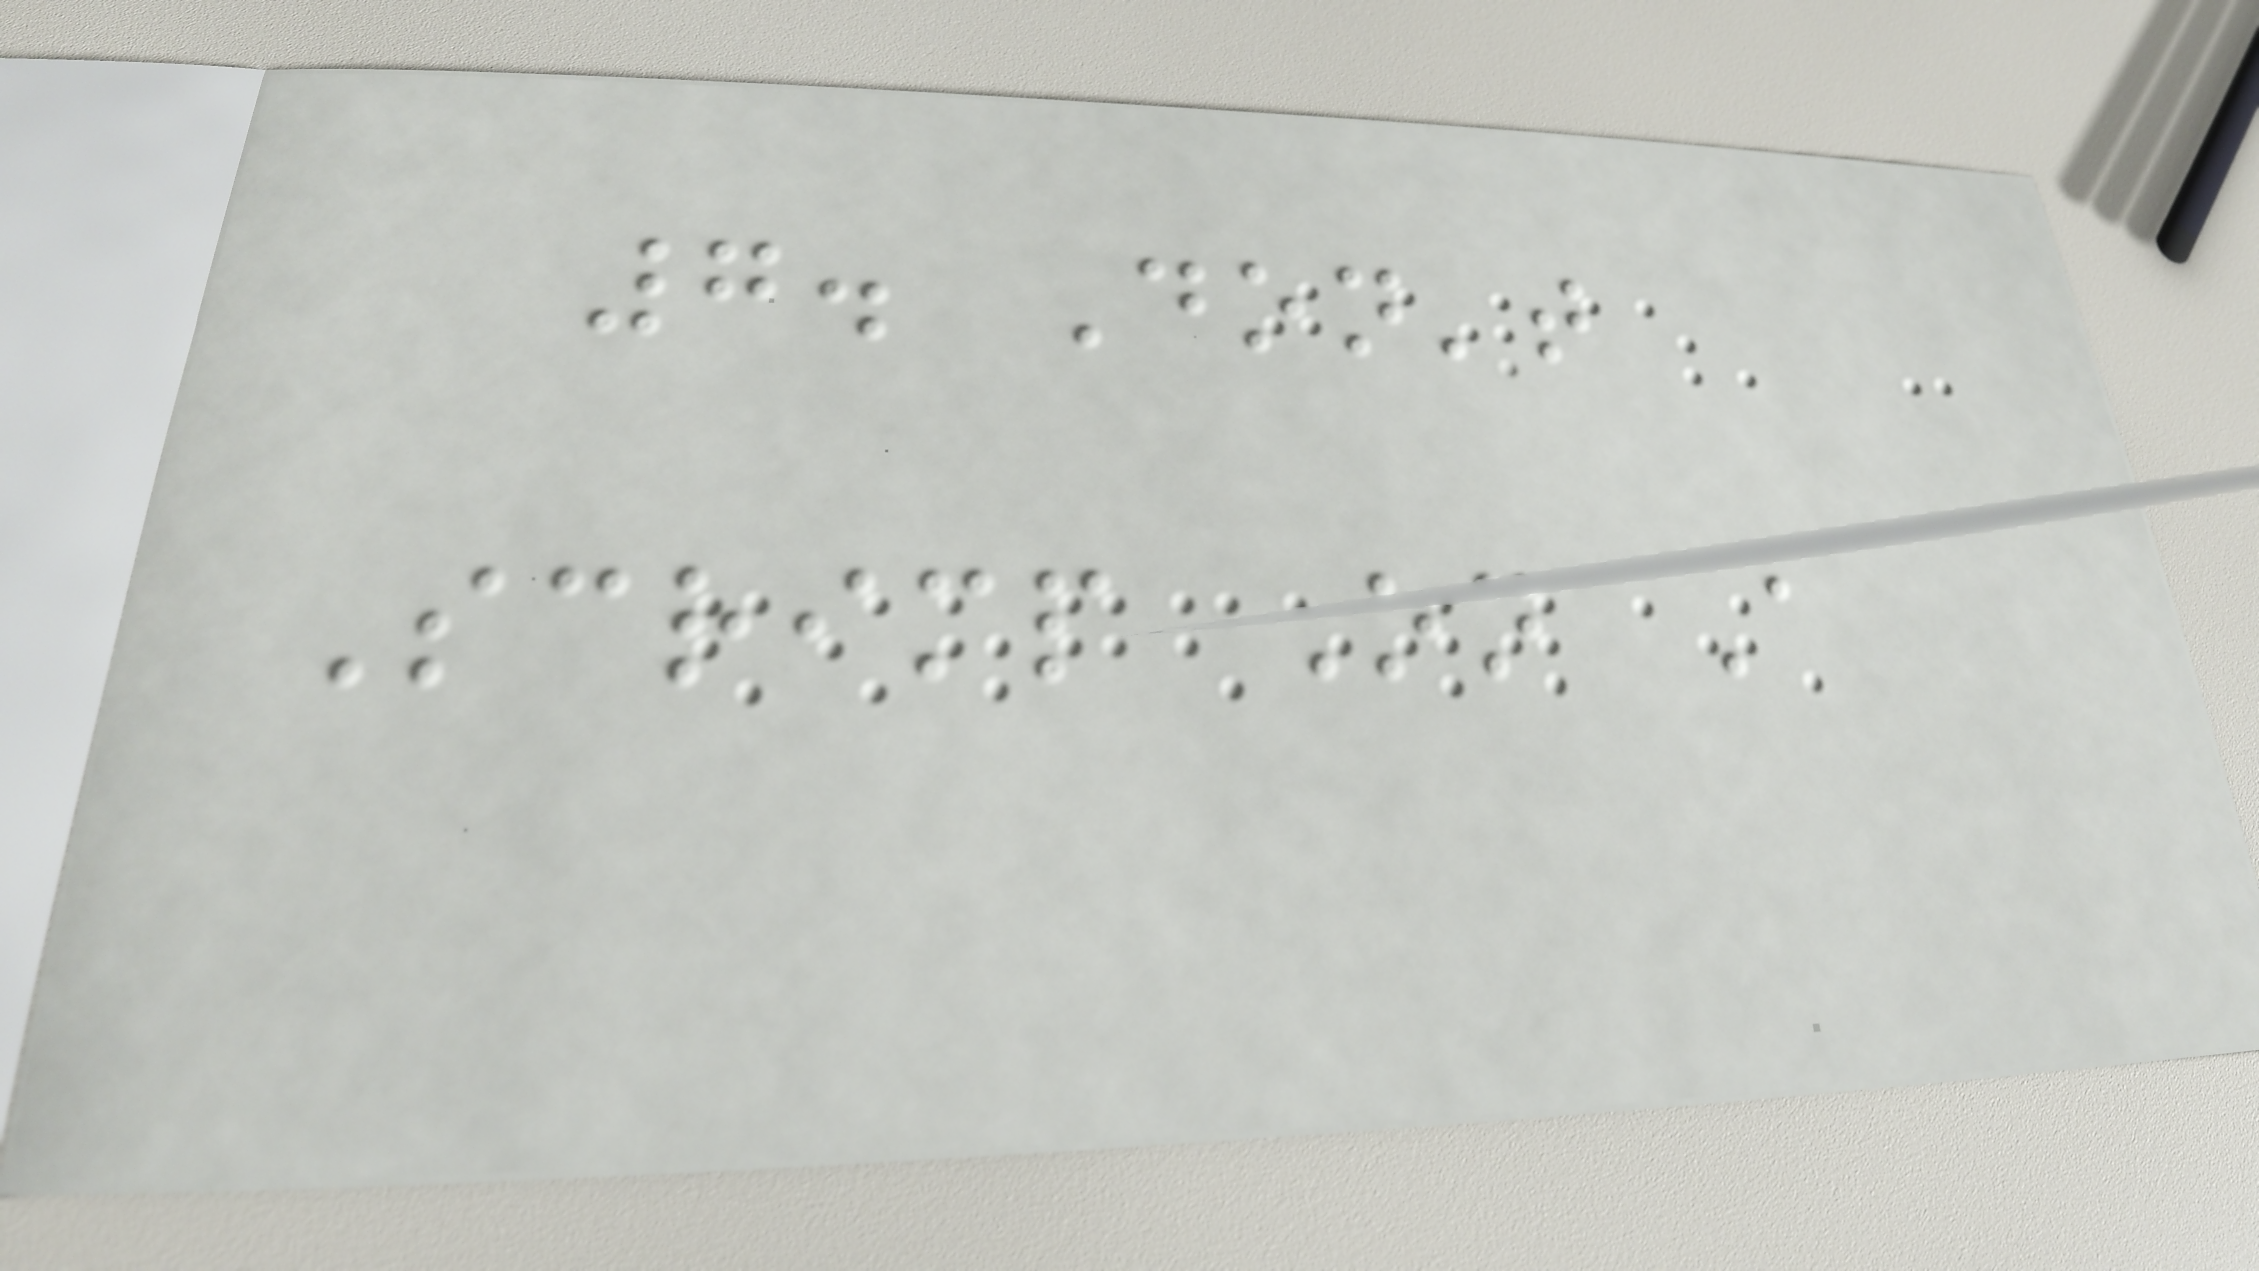7. Don't
Scrimp On A
